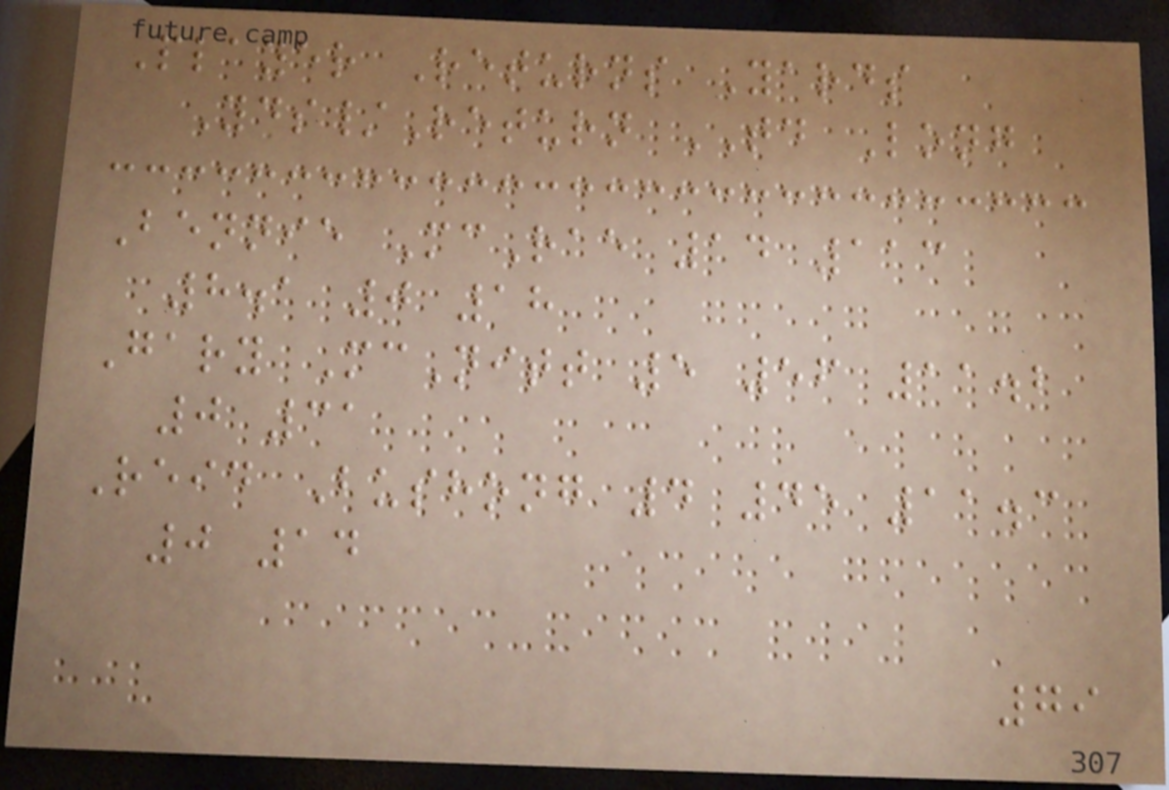Player Returns Yards
Yds/Return TD Long
Bennie McRae 14 113
8.1 0 18
Gary McNitt 5 56 11.2
0 31
Reid Bushong 4 45 11.3
0 14
79
